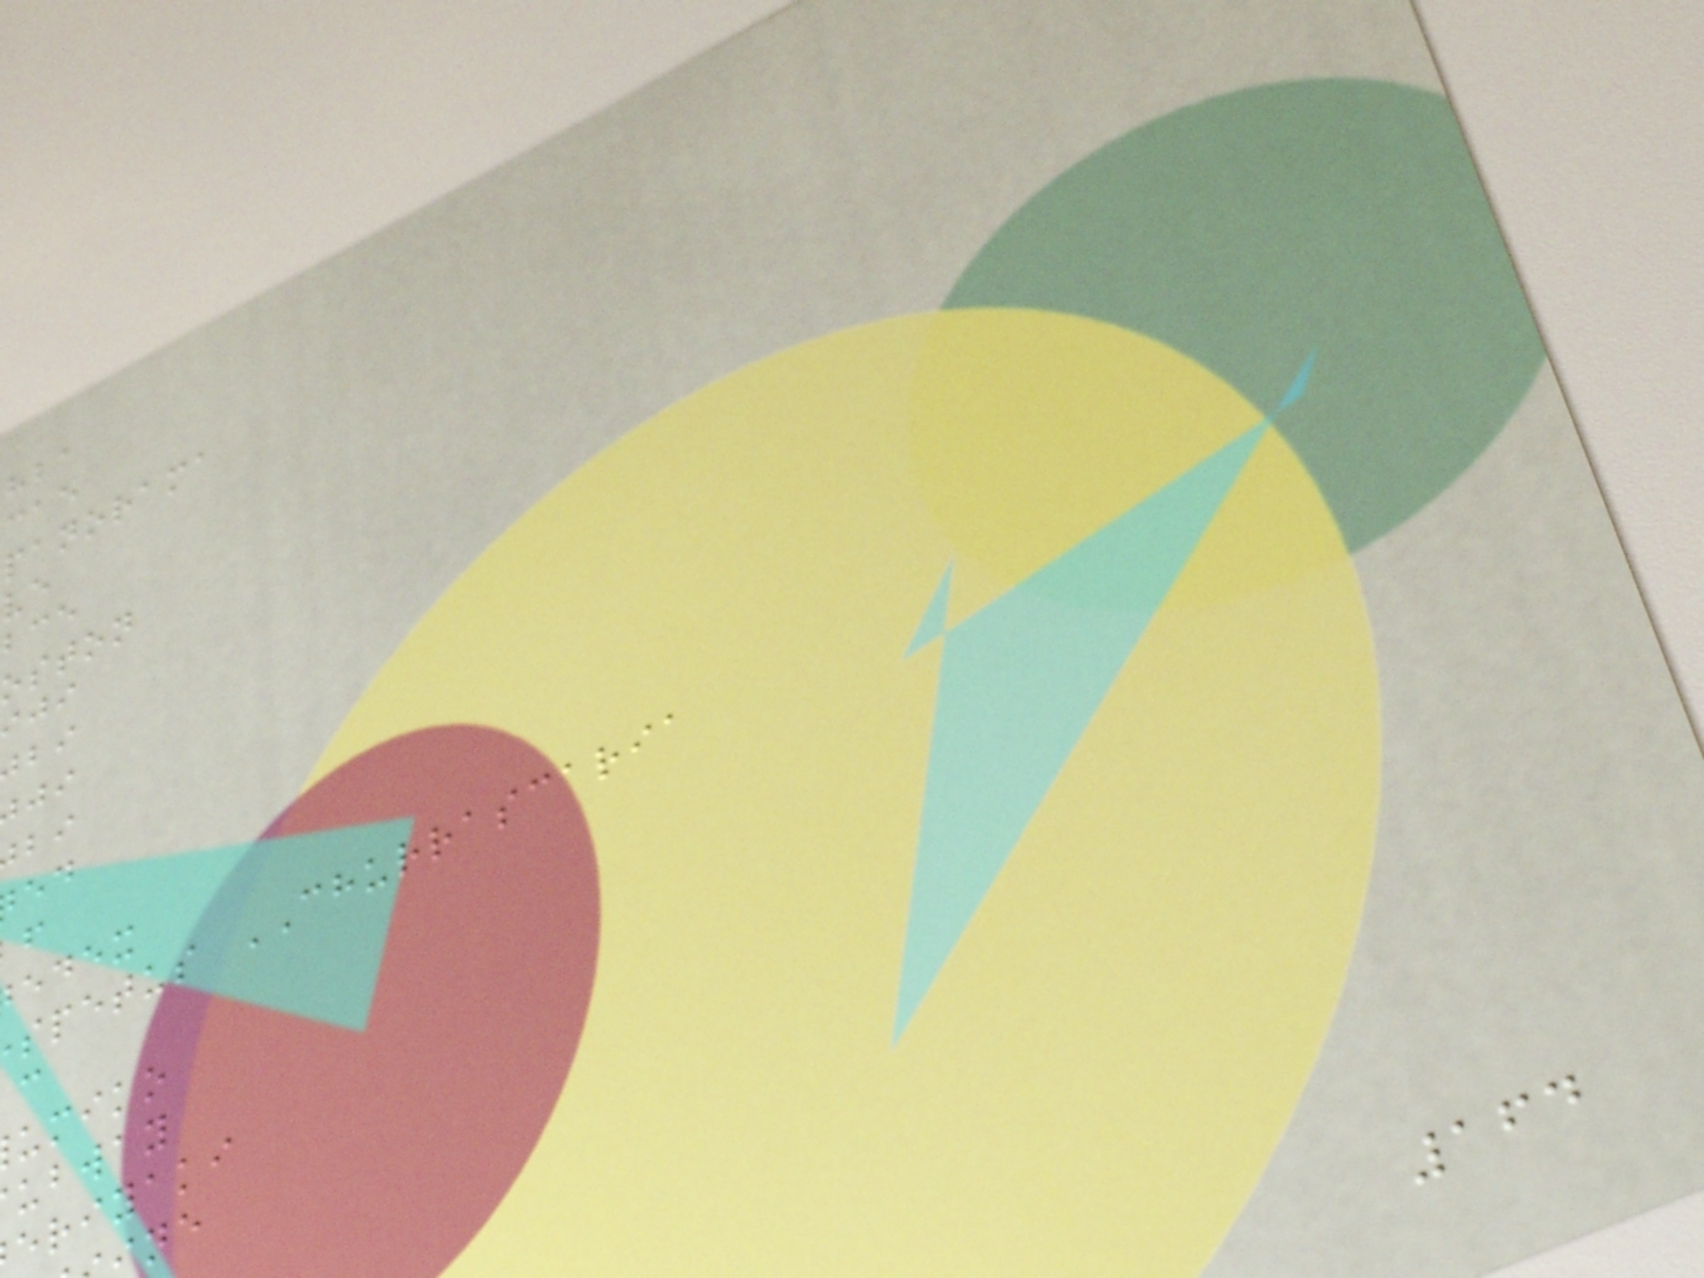panorama
oston
edex
spetus CHURRASCARIA
umiko
ubway
eriyaki
164
